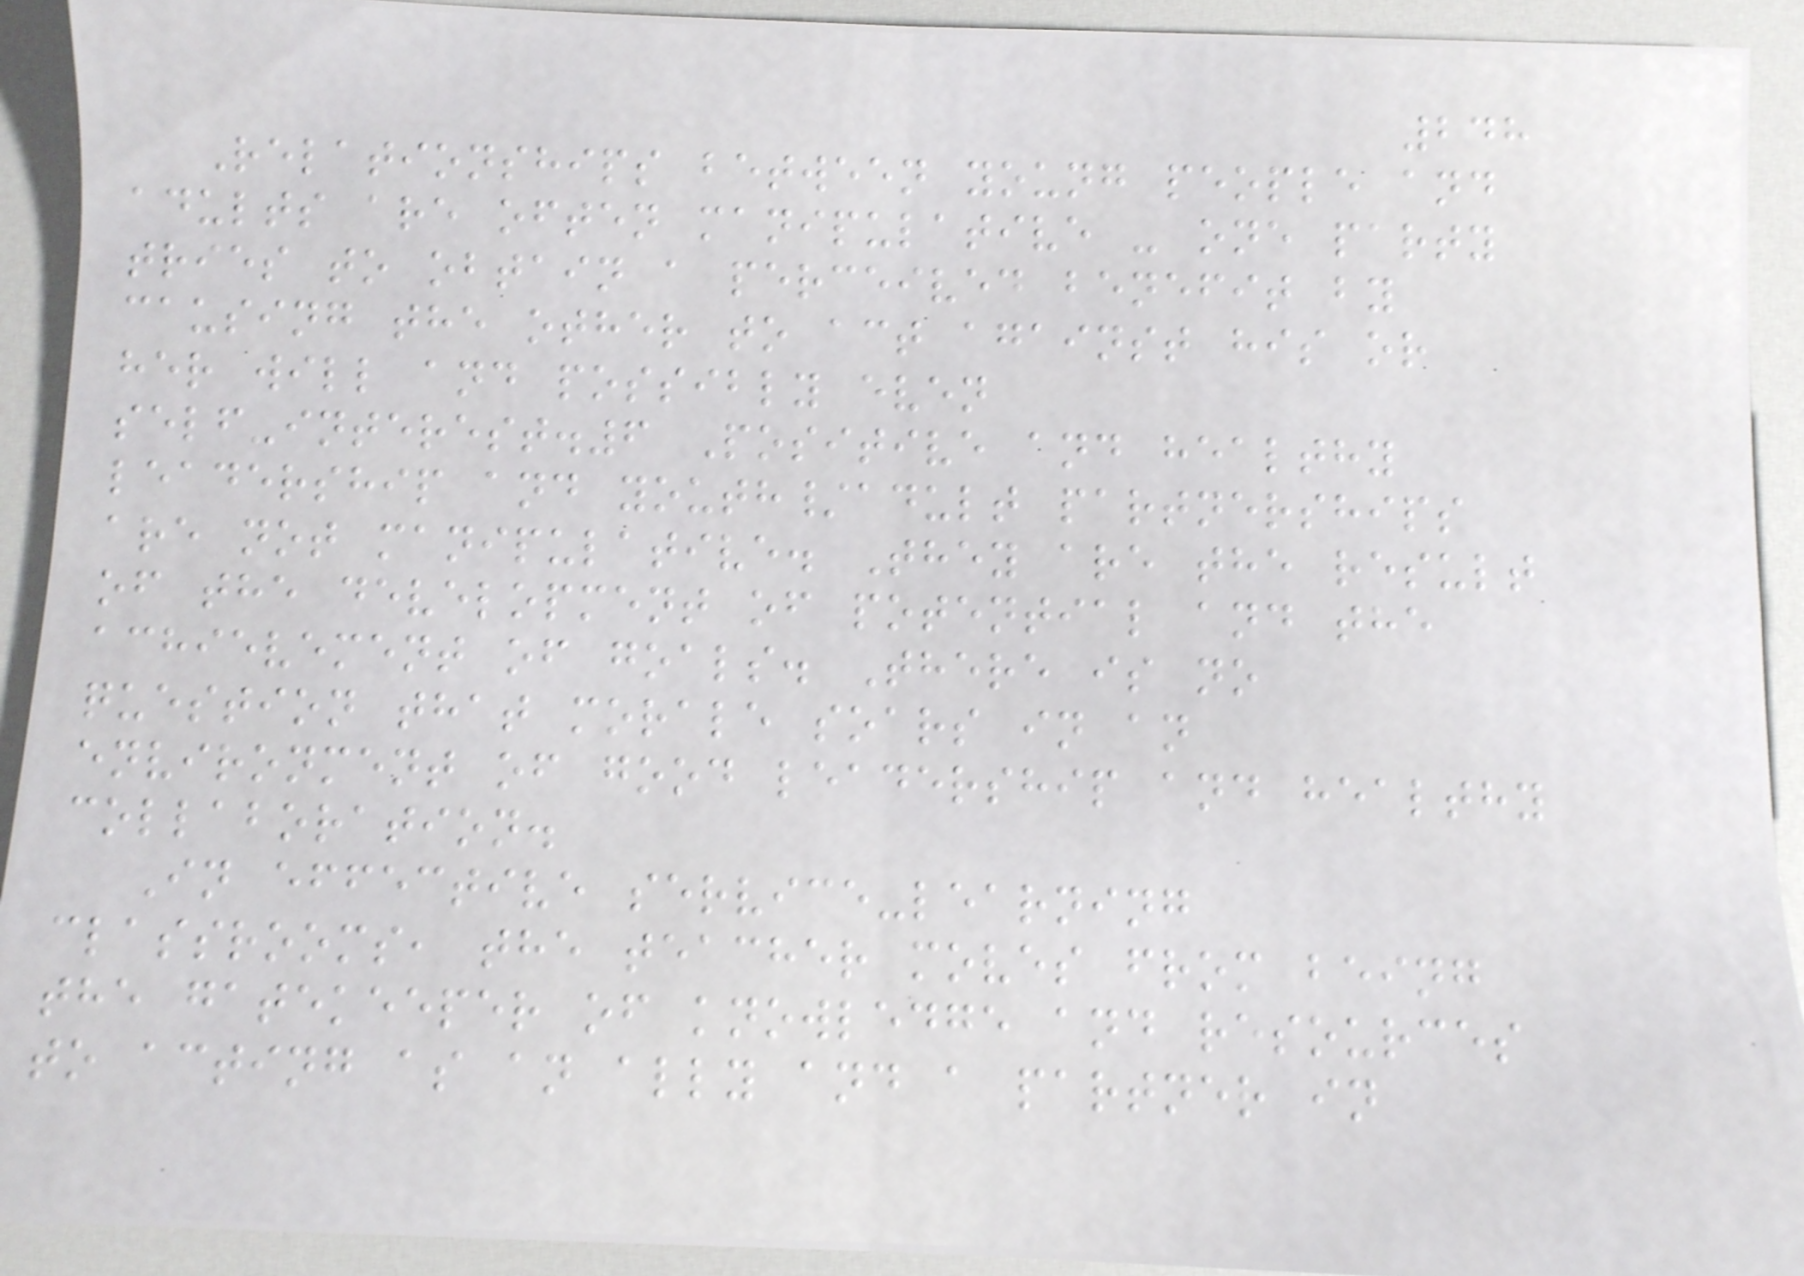248
Relationships between young people and
adults are often manipulative - one party
tries to obtain a perceived benefit by
causing the other to act against his or
her will and possibly even
self-interest.6 Positive and healthy
leadership and youth/adult partnerships
are not manipulative. They are the result
of the development of potential and the
achievement of goals. There is no
question that morale soars in an
environment of good leadership and healthy
collaboration.
In effective service-learning
classrooms, the teacher moves from being
the gatekeeper of knowledge and resources
to acting as an ally and a partner in
